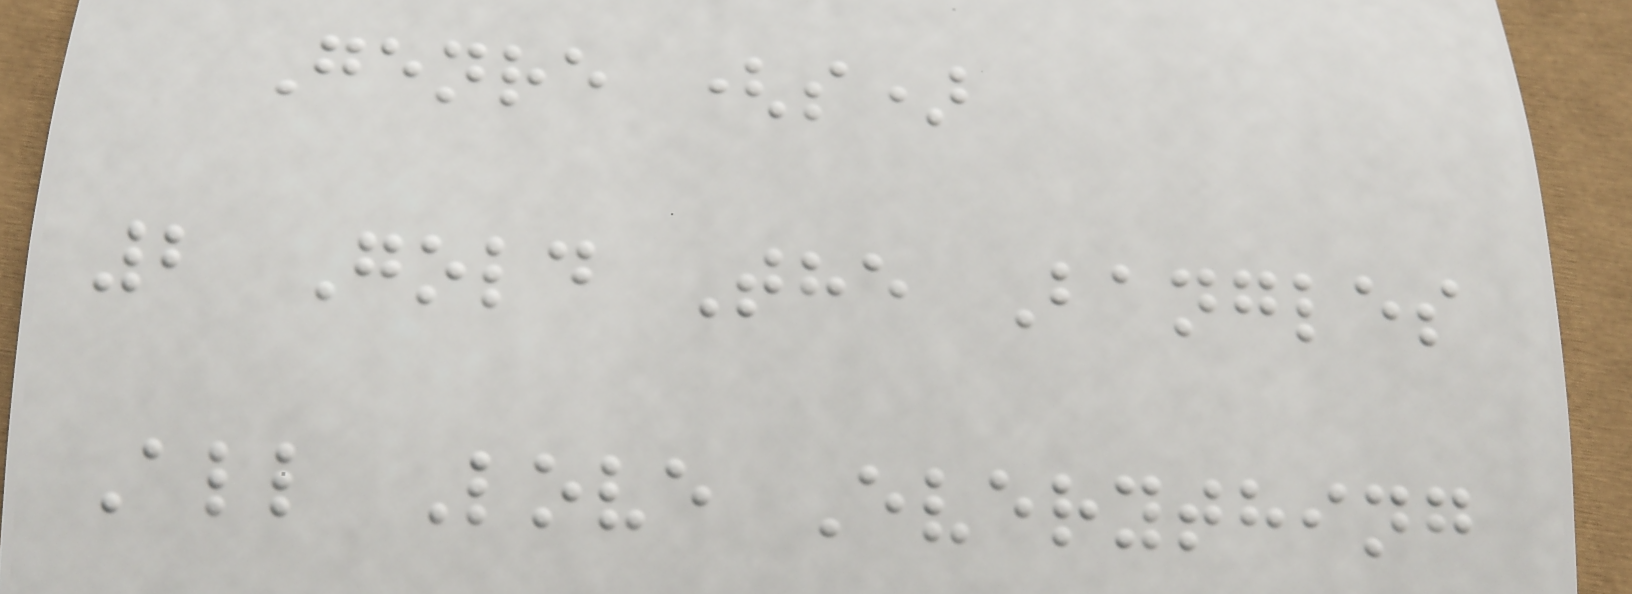Genre (s)
2 Gold The Bangles
All Love Everything
